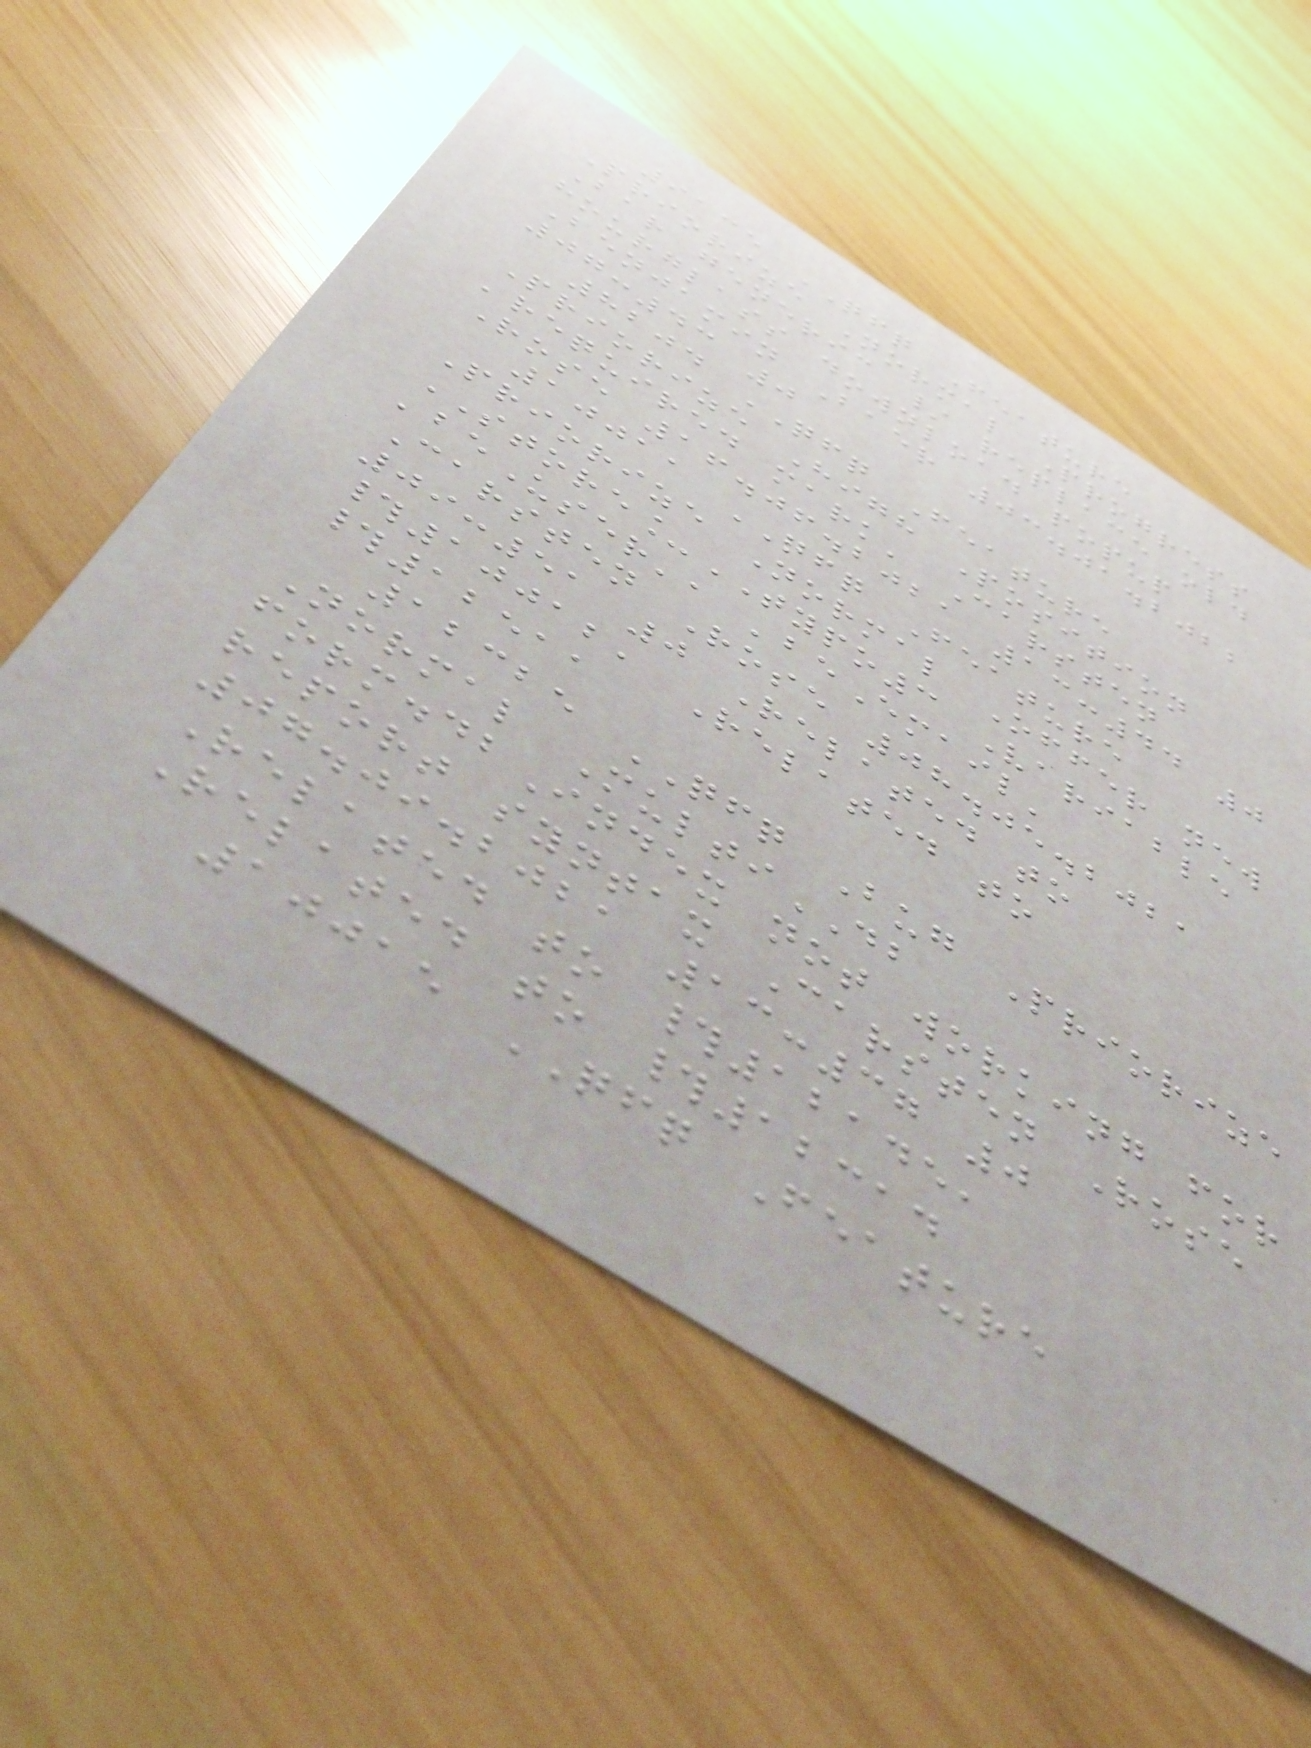9135 QFQ Feature
Priorize Normal Progress
Bar generic / replace old
hourglass download popup
Benjamin Baer 03.01.2022
07:43 0
8204 QFQ Feature
Priorize High Position
'required mark' Carsten
Rose 16.06.2021 13:44 0
10011 QFQ Feature
Priorize Normal Offer new
STORE_TYPO3 Variable
'beUser', 'beEmail'
Carsten Rose 08.05.2021
09:51 0 Related to
#10012, Related to
#12511
12325 QFQ Bug Priorize
Normal MultiDB
form.dbIndex not working for
report syntax Carsten Rose
07.09.2021 13:37 0
Related to #12145,
Related to #12314
10015 QFQ Feature
